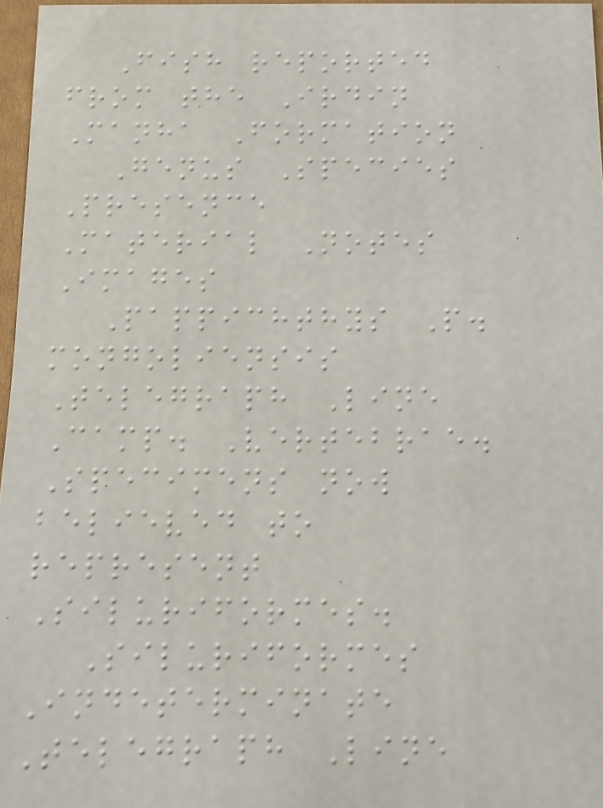Fish reported
from the Irdin
Manha Formation
Genus Species
Presence
Material Notes
Images
Pappichthys P.
mongoliensis
Telegraph Line
Camp. Vertebrae.
Specimens now
believed to
represent
Siluriformes.
Siluriformes
Indeterminate
Telegraph Line
